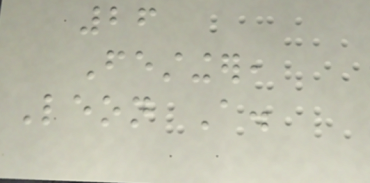26
Festinger,
Leon A.
